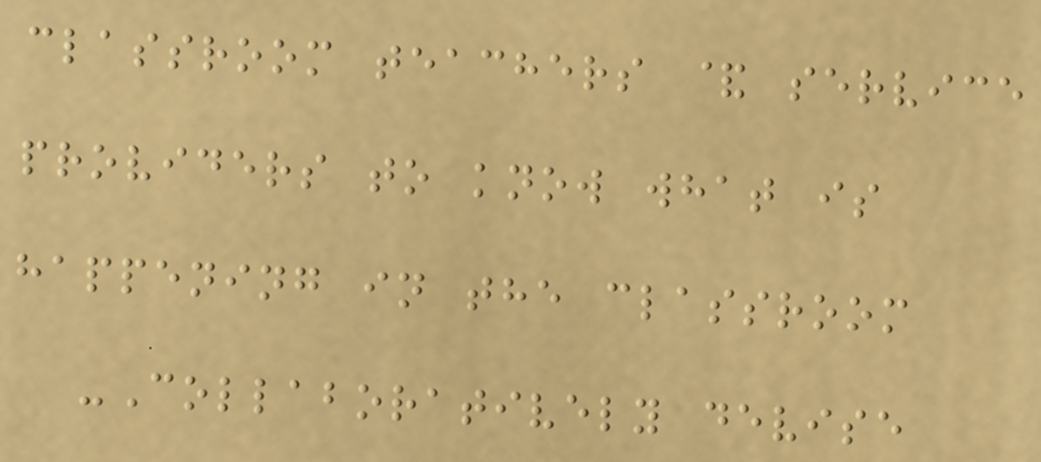classroom teachers & service
providers to know what is
happening in the classroom
-Collaboratively devise
